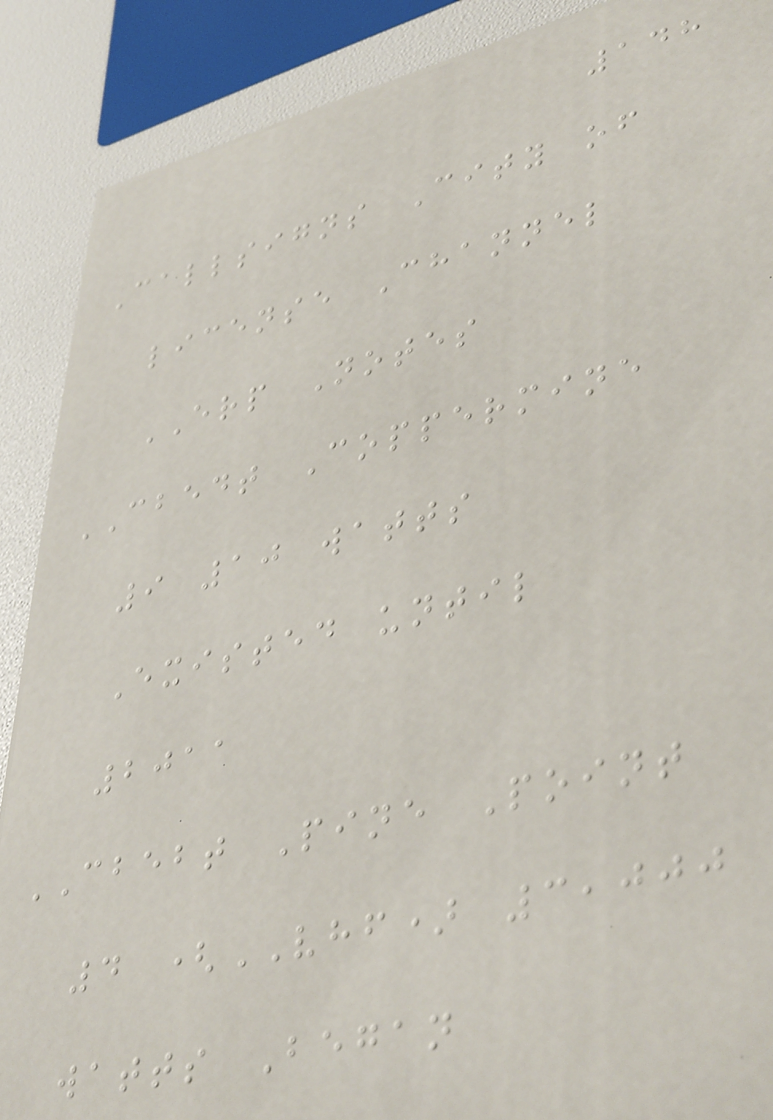148
Callsigns City of
license Channel
ERP Notes
CBEDT Coppermine
9 10 watts
Existed until
2011
CBEBT Pine Point
4 (VHF) 3,000
watts Began
